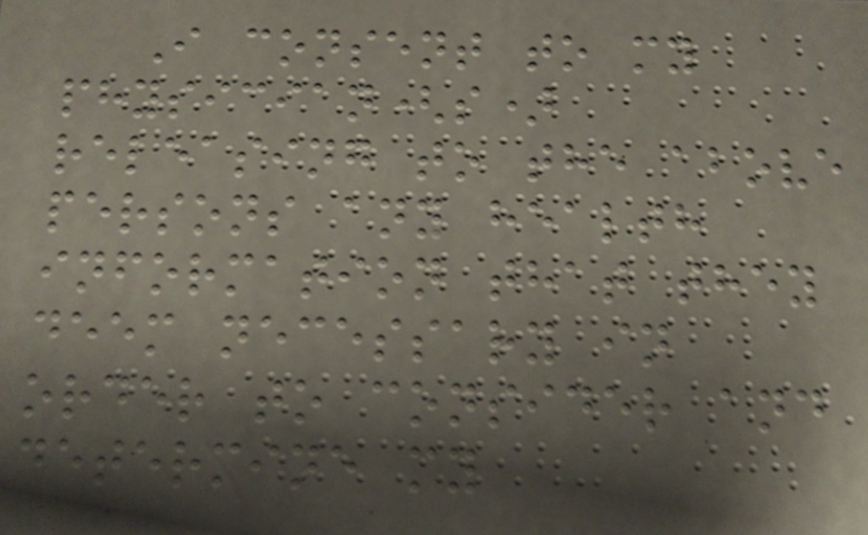I consent to my
physician(s)
releasing to the above
persons any health
information that they
deem necessary in
order to consider and
determine my
